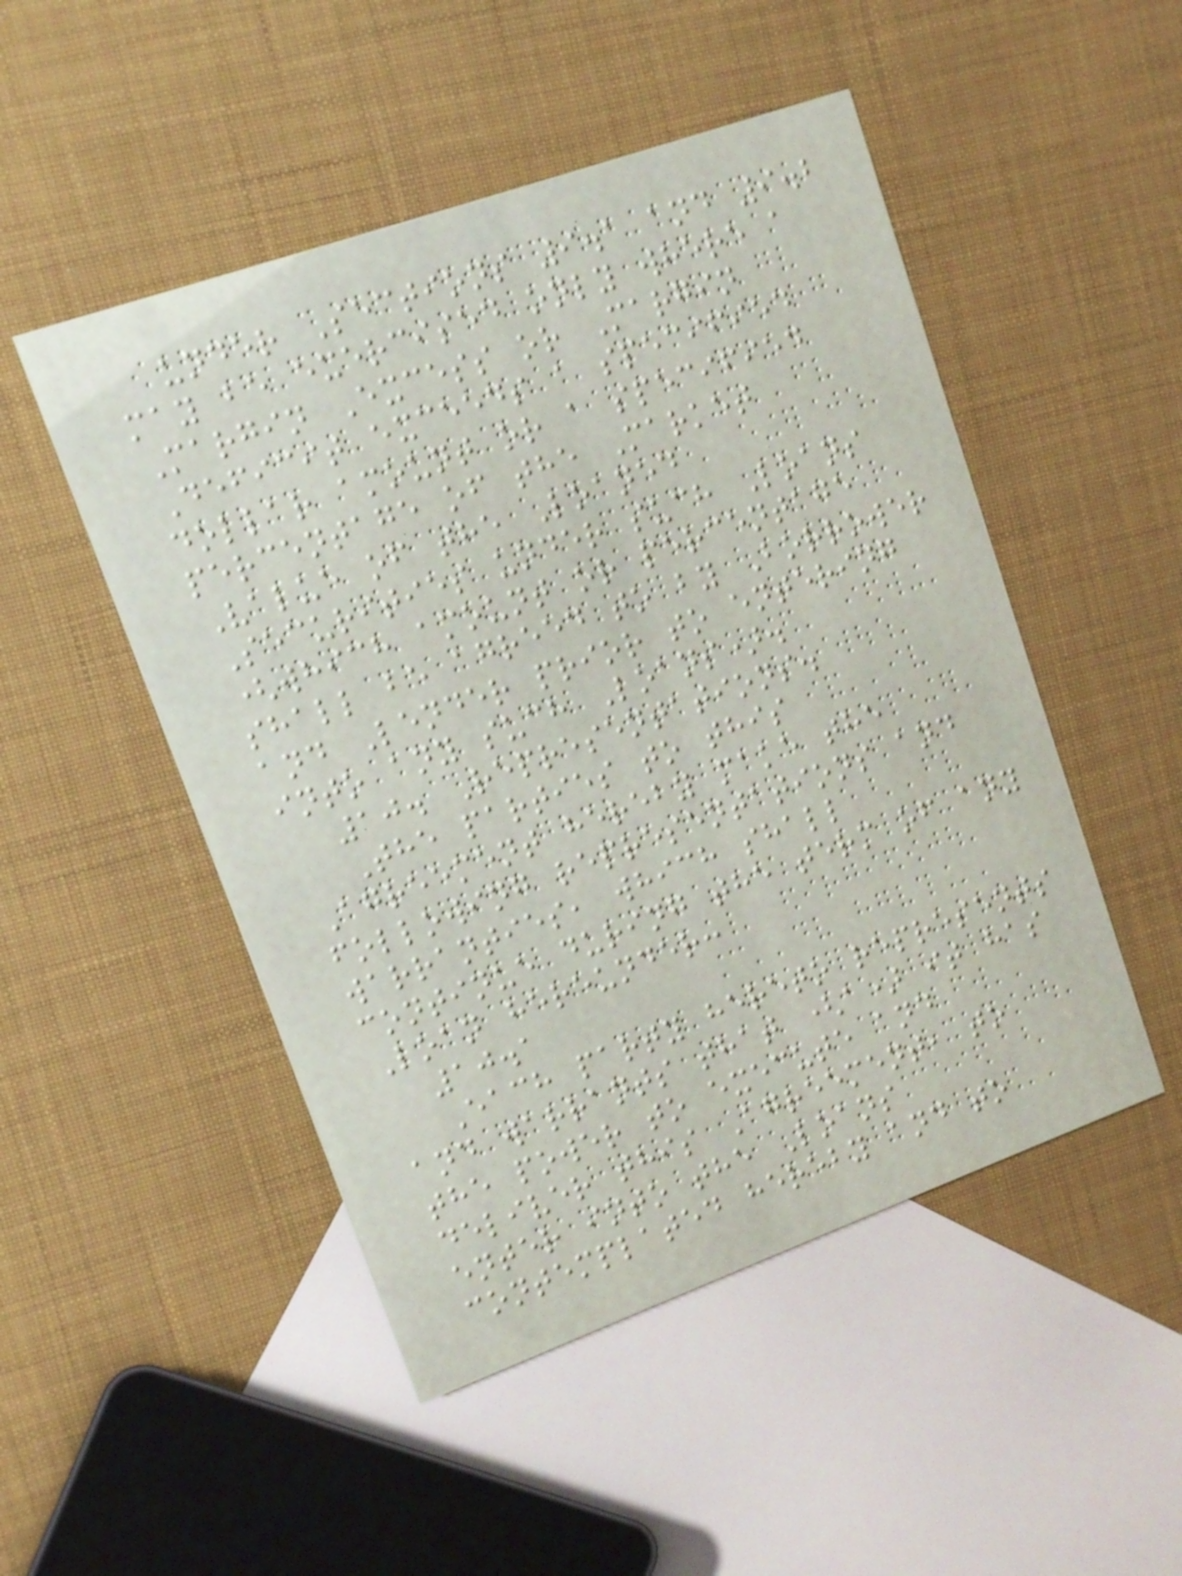under Sections 9.1 and 9.2
may be exercised only where a
Margin Excess or Margin
Deficit exceeds a specified
dollar amount or a specified
percentage of the Market
Value of the Loaned
Securities under such Loans
(which amount or percentage
shall be agreed to by Borrower
and Lender prior to entering
into any such Loans).
10. Representations.
The parties to this
Agreement hereby make the
following representations and
warranties, which shall
continue during the term of any
Loan hereunder:
10.1
Each party hereto represents
and warrants that (a) it has
the power to execute and
deliver this Agreement, to
enter into the Loans
contemplated hereby and to
